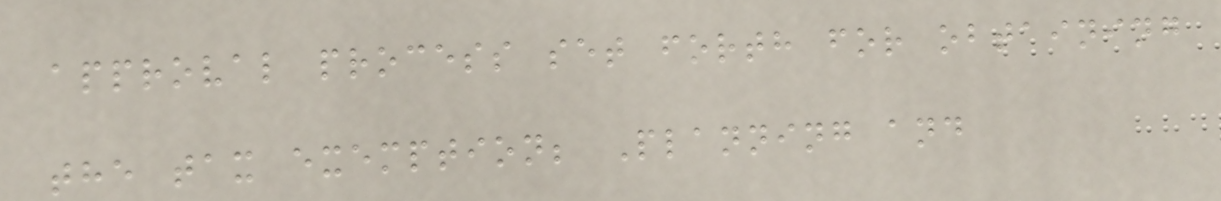approval process set forth for obtaining
the tax exemption; Planning and
